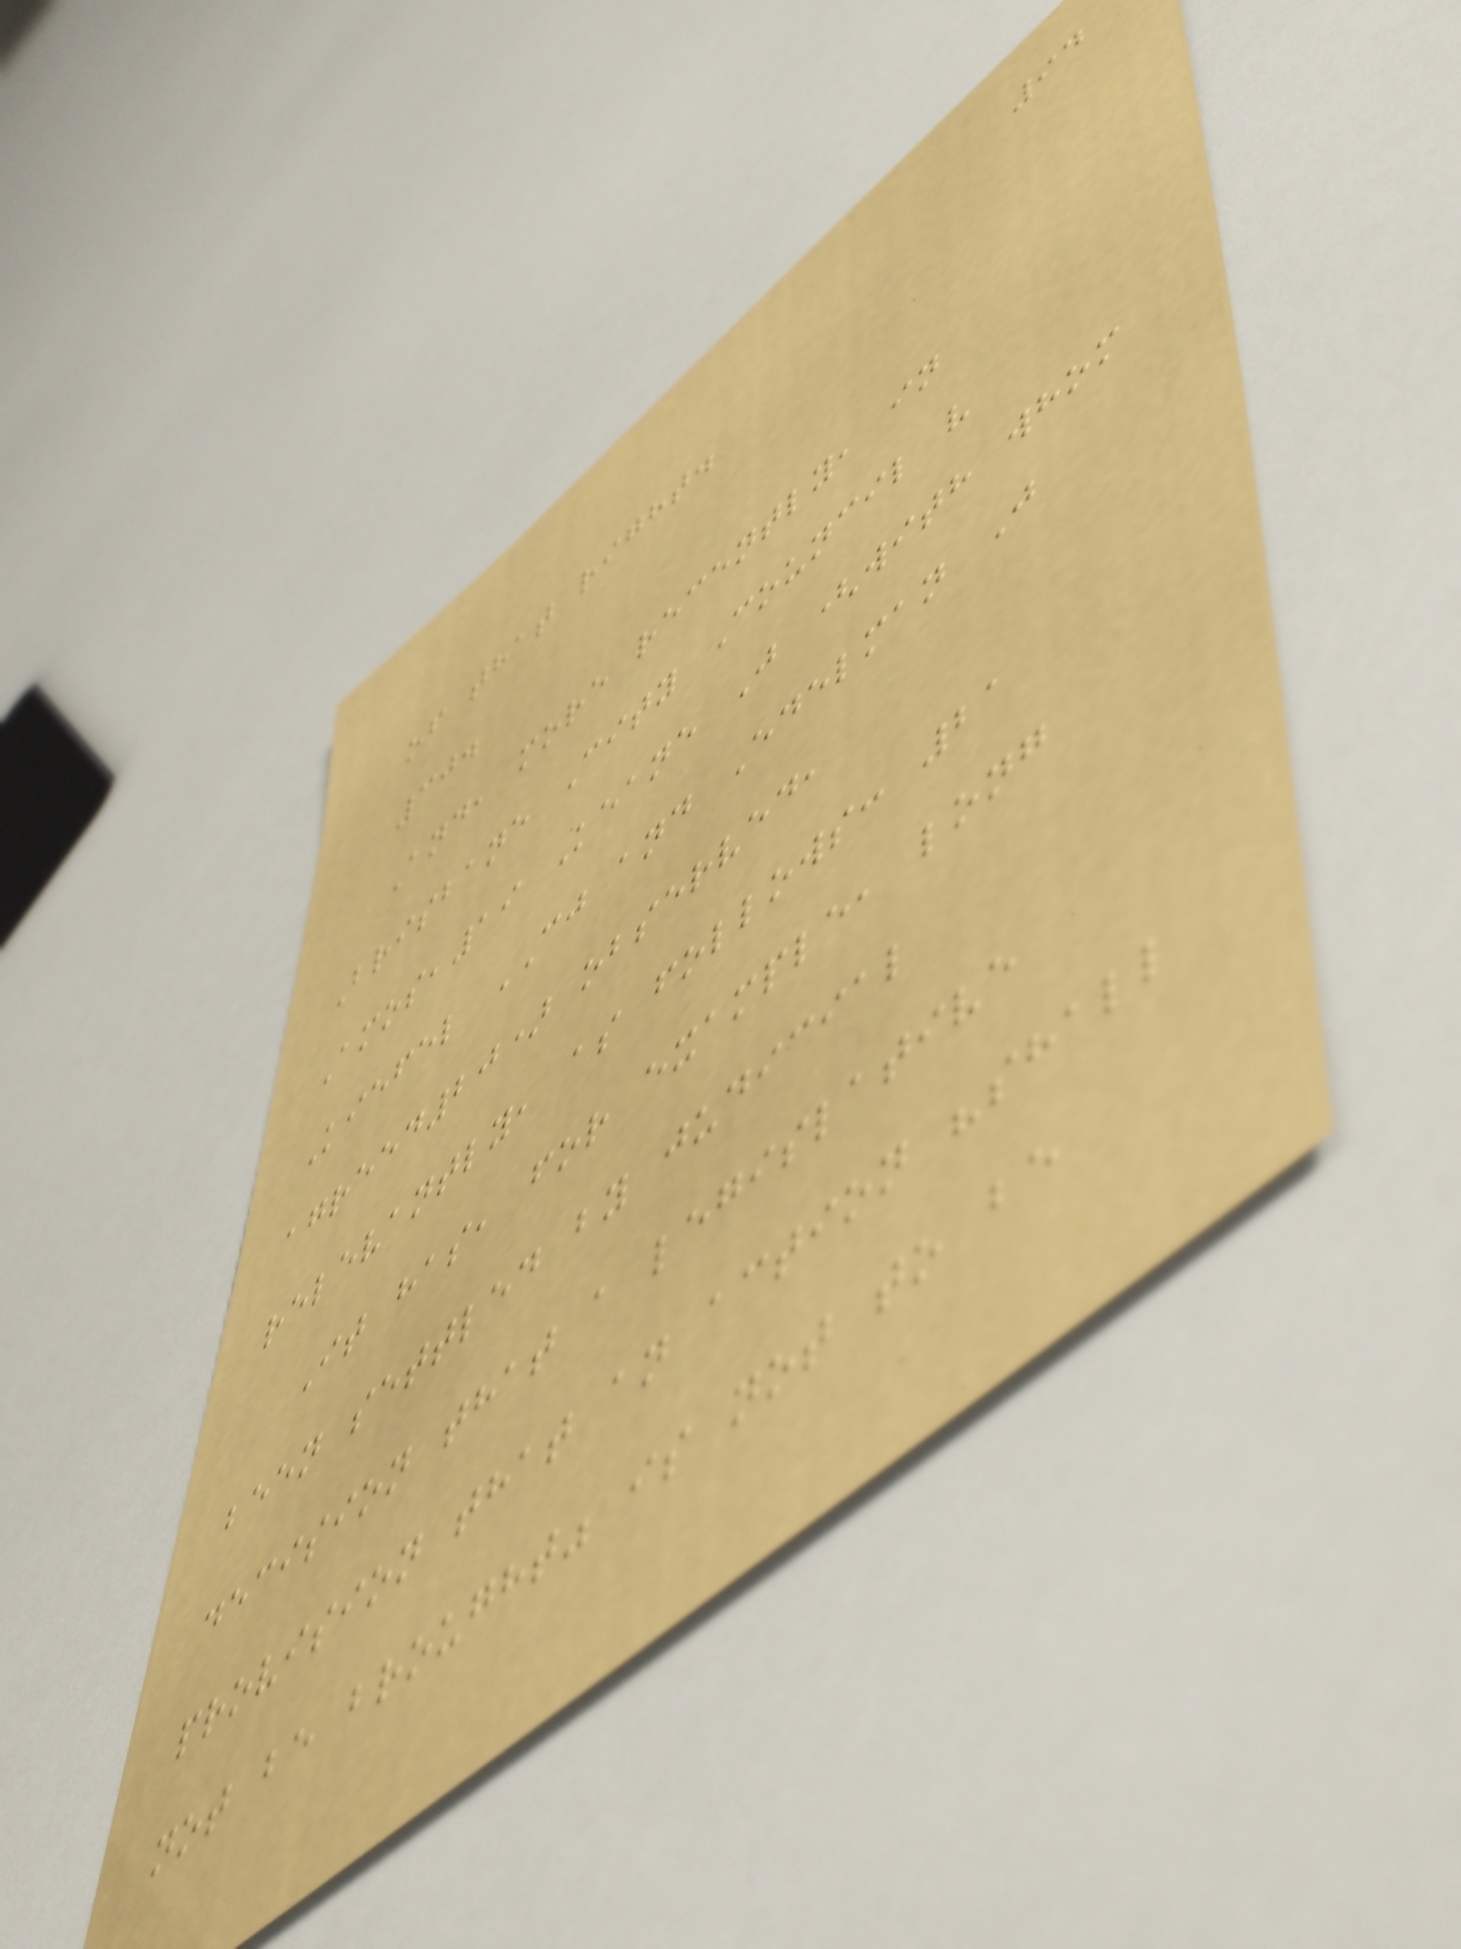94
of that right.
30.
And, more recently, in
Brisbane City Council v
Amos,19 Keane J (with whom
Kiefel CJ and Edelman J
agreed20) observed,
relevantly, as follows: 21
It has, for example, long
been settled by judicial
decision that a legislative
provision that an action "shall
not be brought" is not to be
